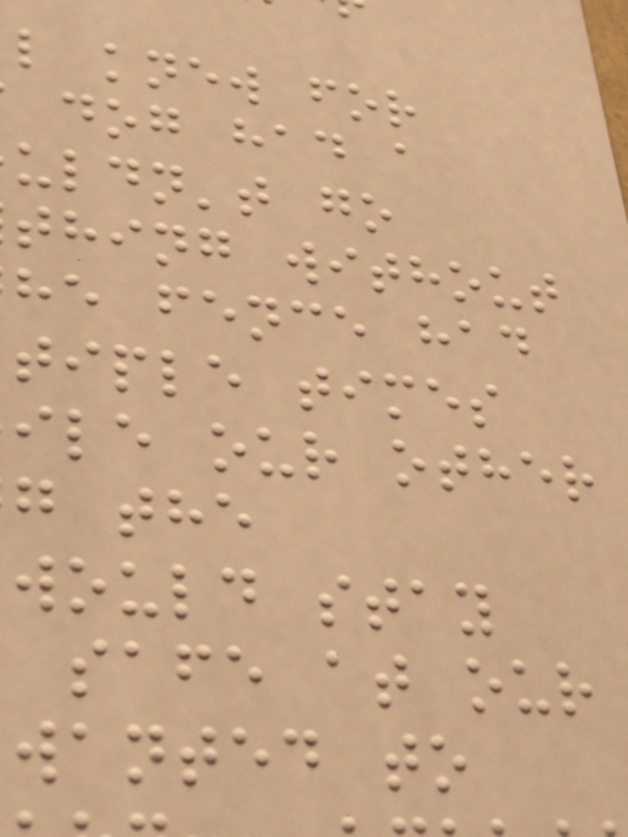l knew for
dog had a
uldn't go
thing without
he fence had
tiple times
ile our other
would stay
safe at our
wanted to
